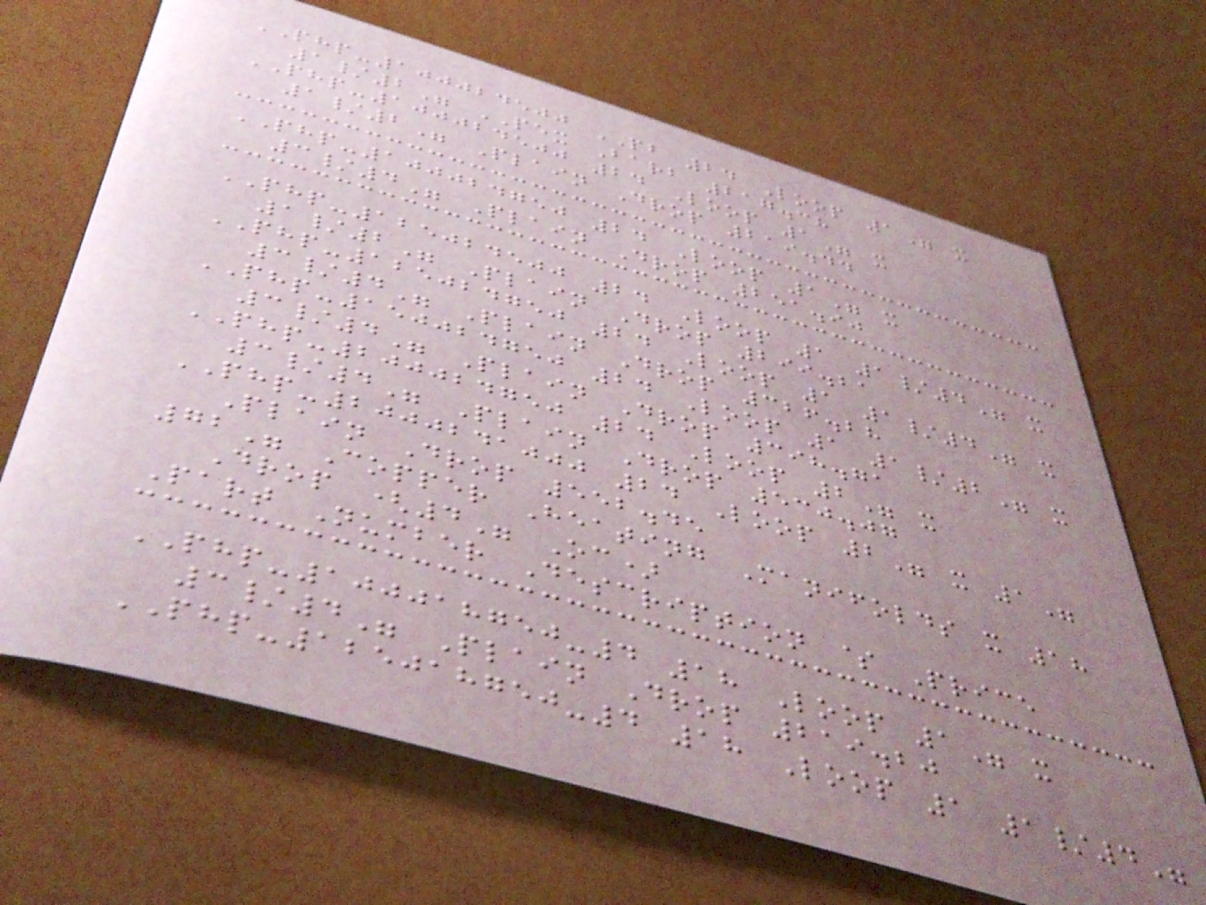PHP-100024500 PB 24 Loop 1" x
1/2" PEX Barb 217.38
PHP-100024500 24 Loop 1" x
1/2" Plain Drop 219.44
PHP-100024750 24 Loop 1" x
3/4" Plain Drop 251.90
PHP-125024500 24 Loop 1 1/4" x
1/2" Plain Drop 299.21
PHP-125024750 24 Loop 1 1/4" x
3/4" Plain Drop 326.28
PHP-150024750 24 Loop 1 1/2" x
3/4" Plain Drop 398.71
PHP-200024750 24 Loop 2" x
3/4" Plain Drop 530.07
PHP-2000241000 24 Loop 2" x 1"
Plain Drop 552.45
72" Copper Heating Manifolds x 18
Drop (4" Oc)
Part Number Description $ Price
PHP-100018750-4 18 Loop 1" x
3/4" Plain Drop 219.20
PHP-125018750-4 18 Loop 1 1/4"
